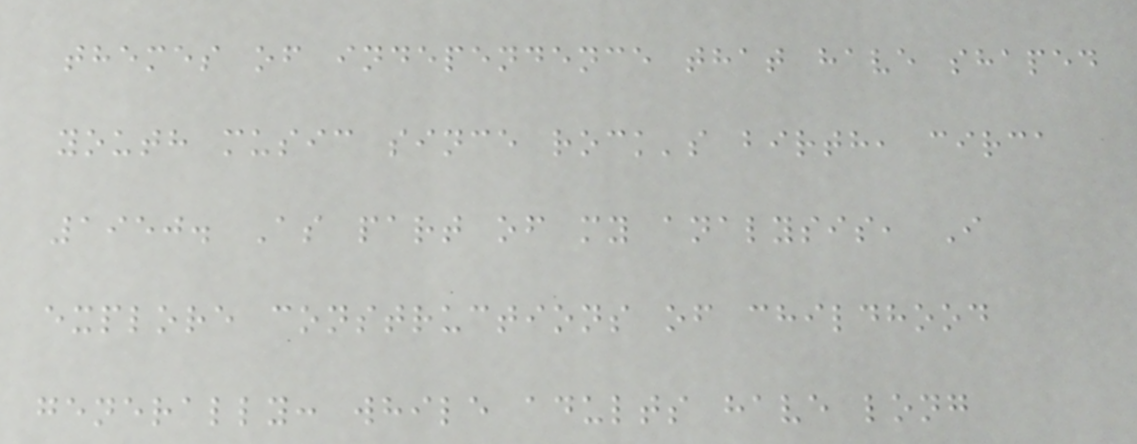themes of independence that have shaped
youth music since rock's birth, circa
1950. As part of my analysis, I
explore constructions of childhood
generally: while adults have long
